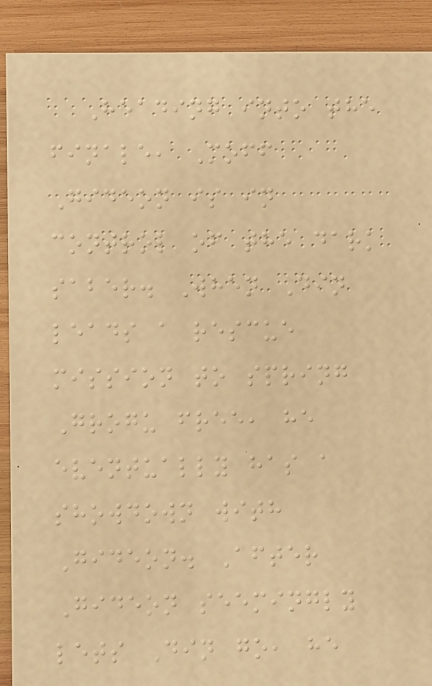Heading into the
finale, Moff
Gideon is in
control of the dark
saber. When Din
leads a rescue
mission to spring
Grogu free, he
eventually has a
showdown with
Gideon. After
Gideon seemingly
lets Din go, he
